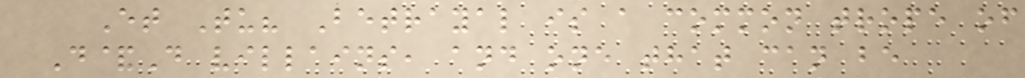Et Tu? Betrayal is a common trope of
D&D villains, and one that can be
